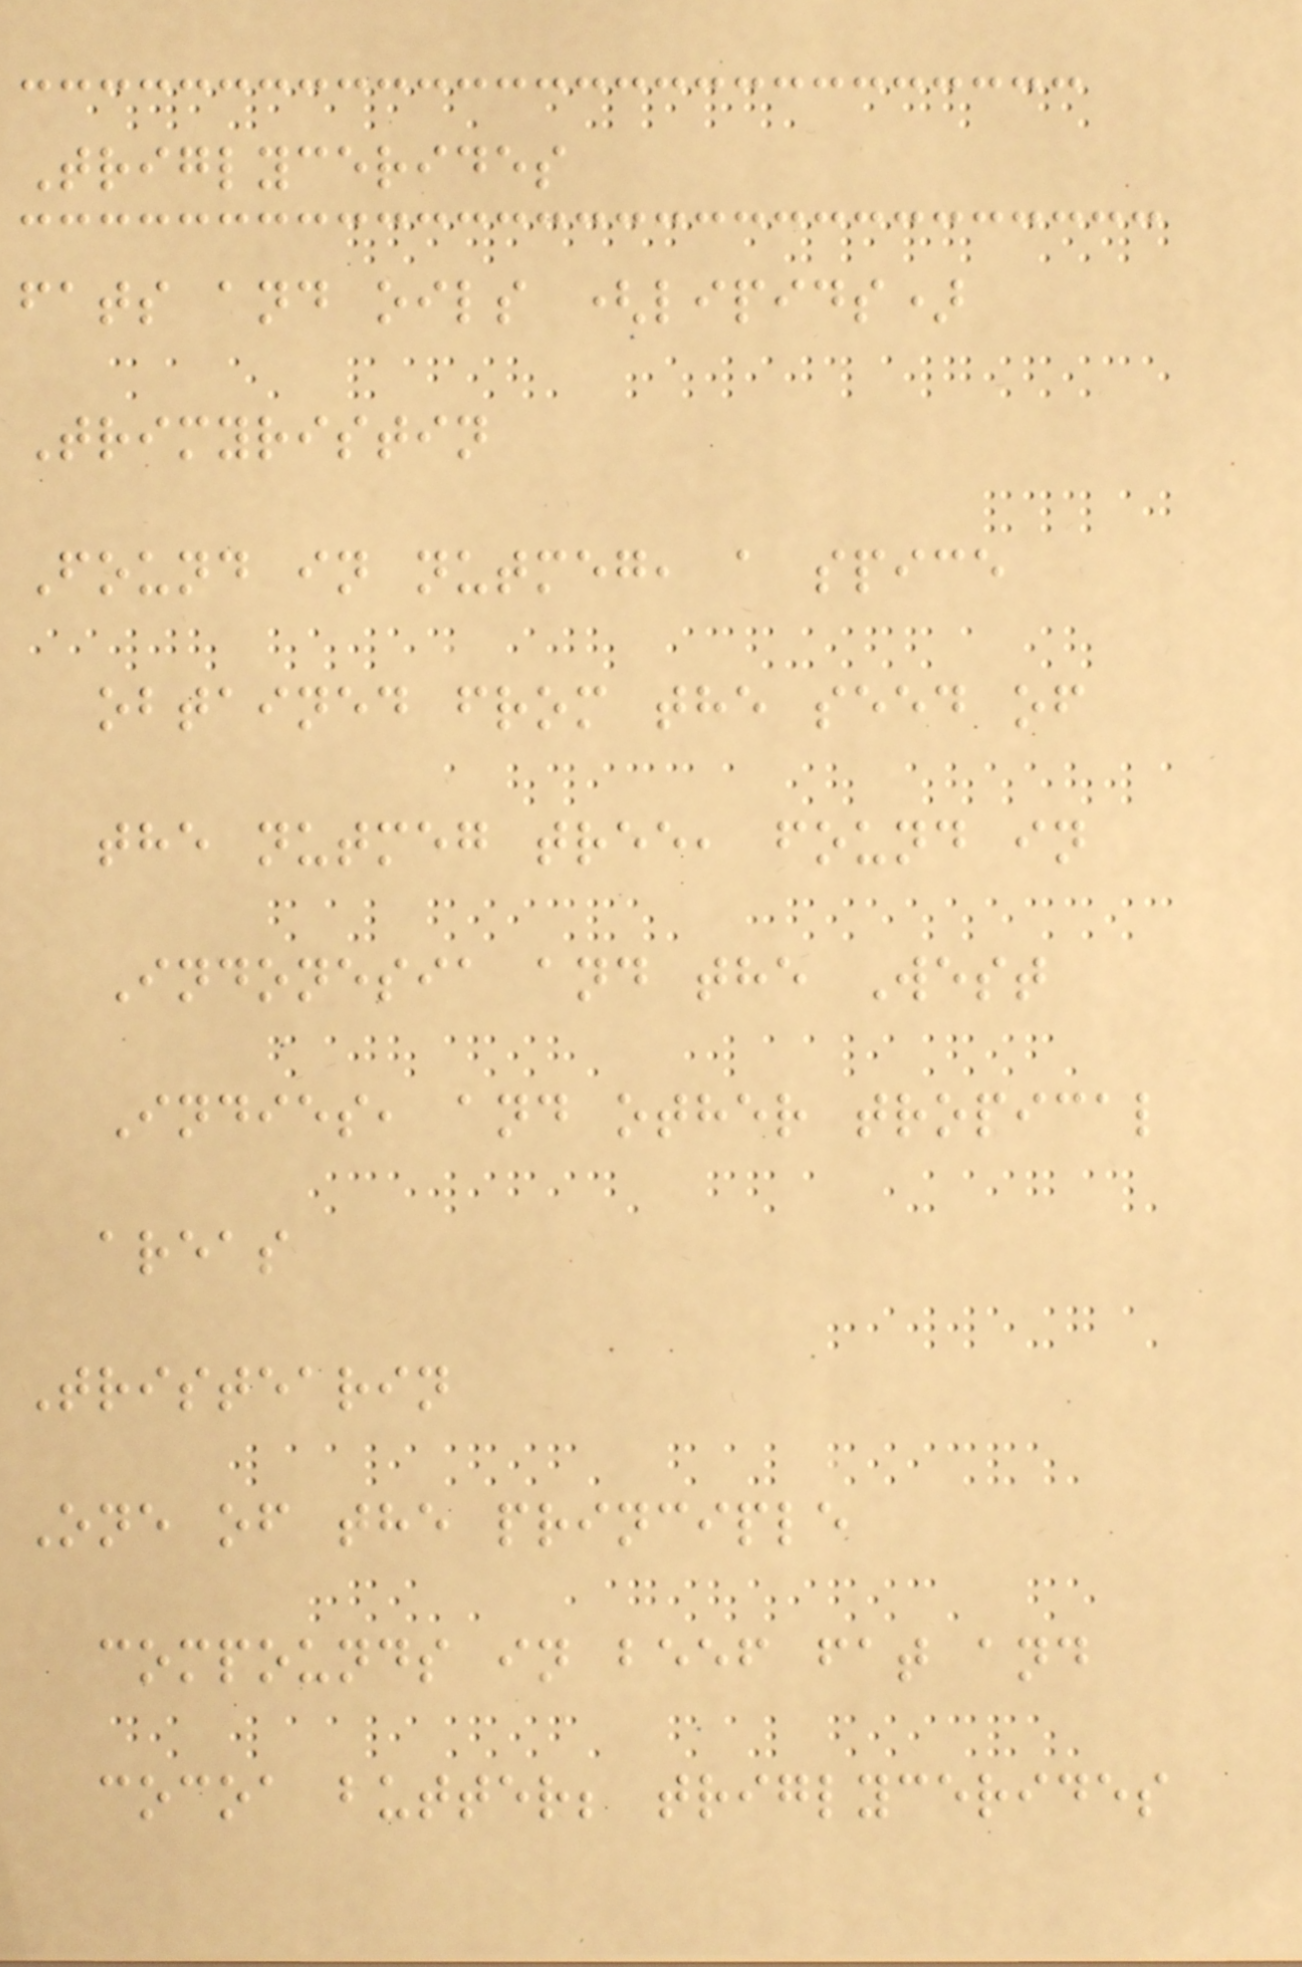Triglycerides
fats and oils (lipids)
Trimyristin
Found in nutmeg, a spice
obtained from the seed of
the nutmeg tree, found in
Indonesia and the West
Indies, and other tropical
areas
Tristearin
One of the principle
compounds in beef fat and
cocoa butter; triglycerides
